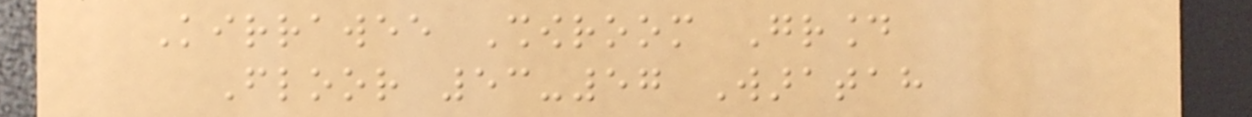Kirrawee Showroom Ground
Floor 53-57 Waratah
